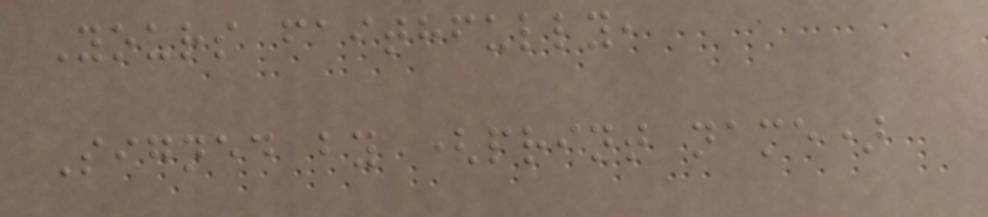Yours faithfully,
Signed by (print name)
